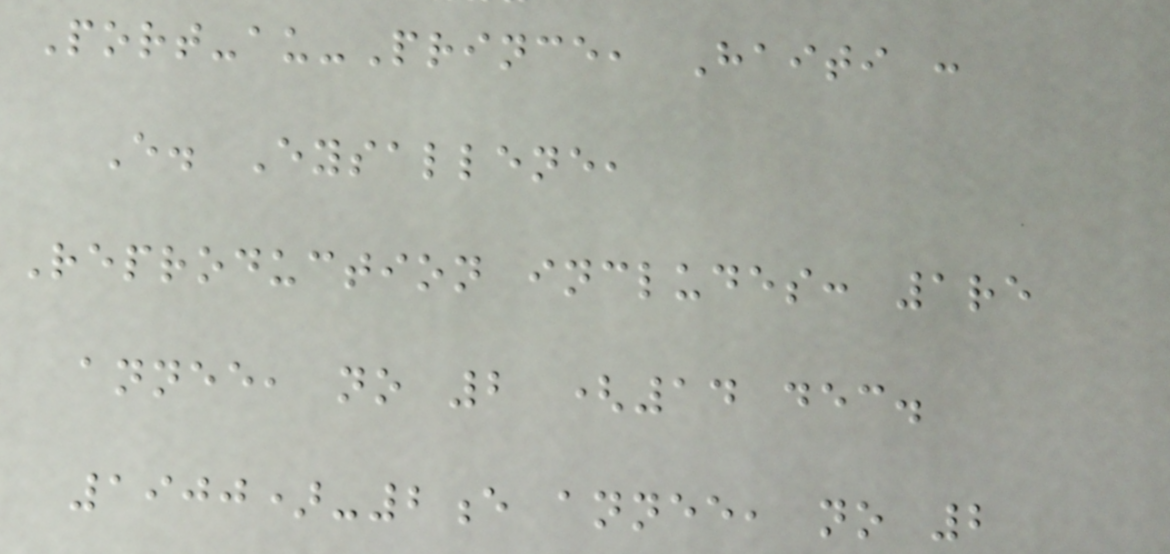Port-au-Prince, Haiti :
E. Eysallene,
Reproduction includes: 1re
annee, no 2 (14 dec.
1900)-2e annee, no 2
